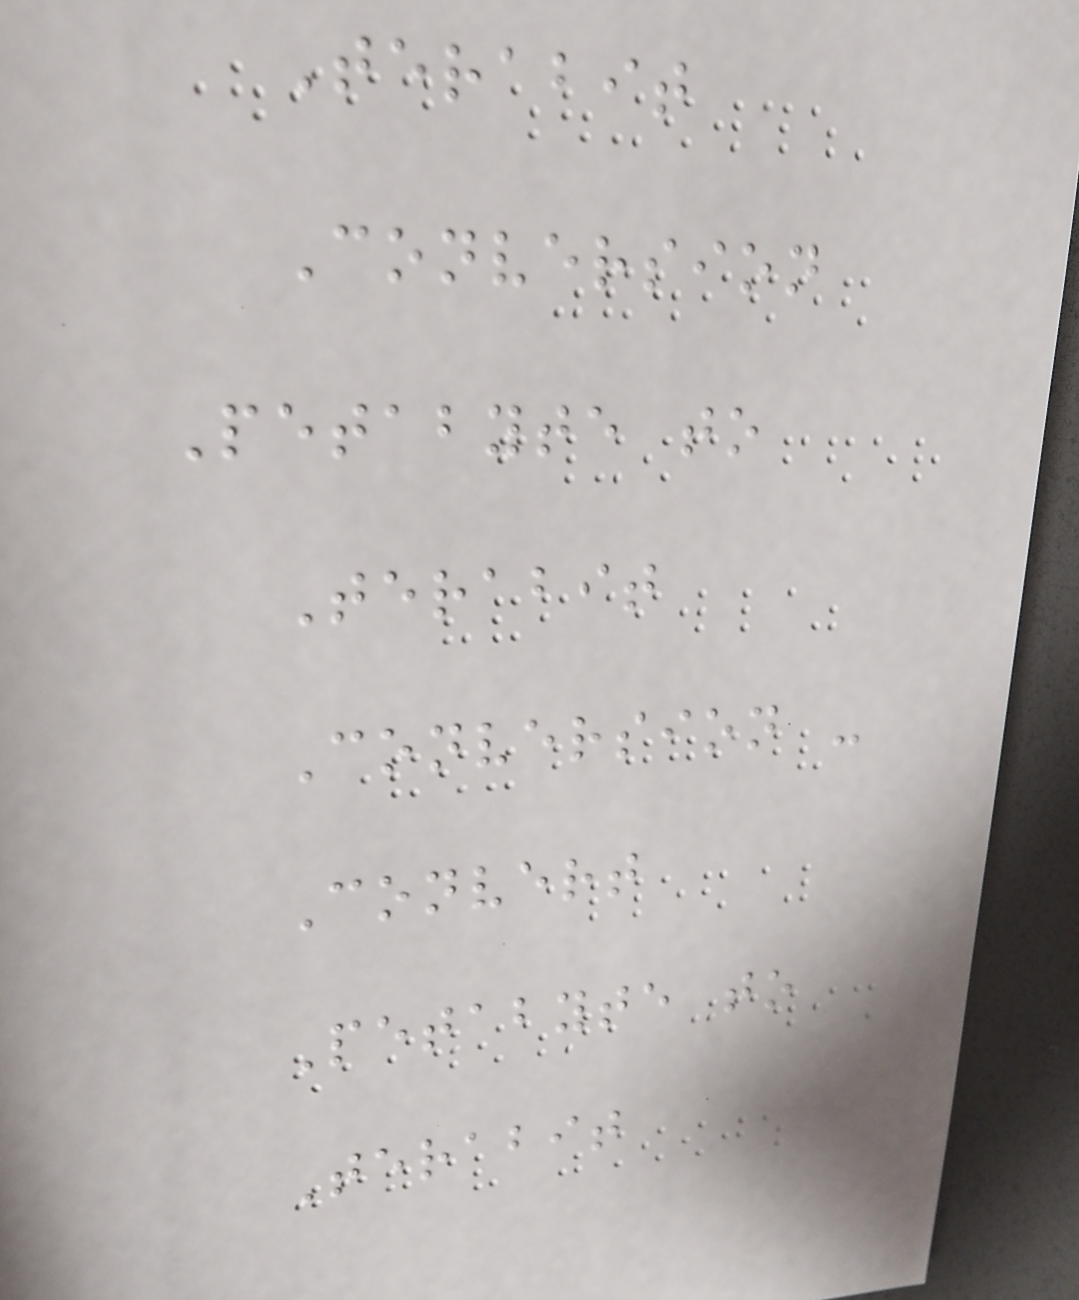Terabit
Conversion
Petabyte to
Terabit
Conversion -
Convert
Petabyte to
Terabit
